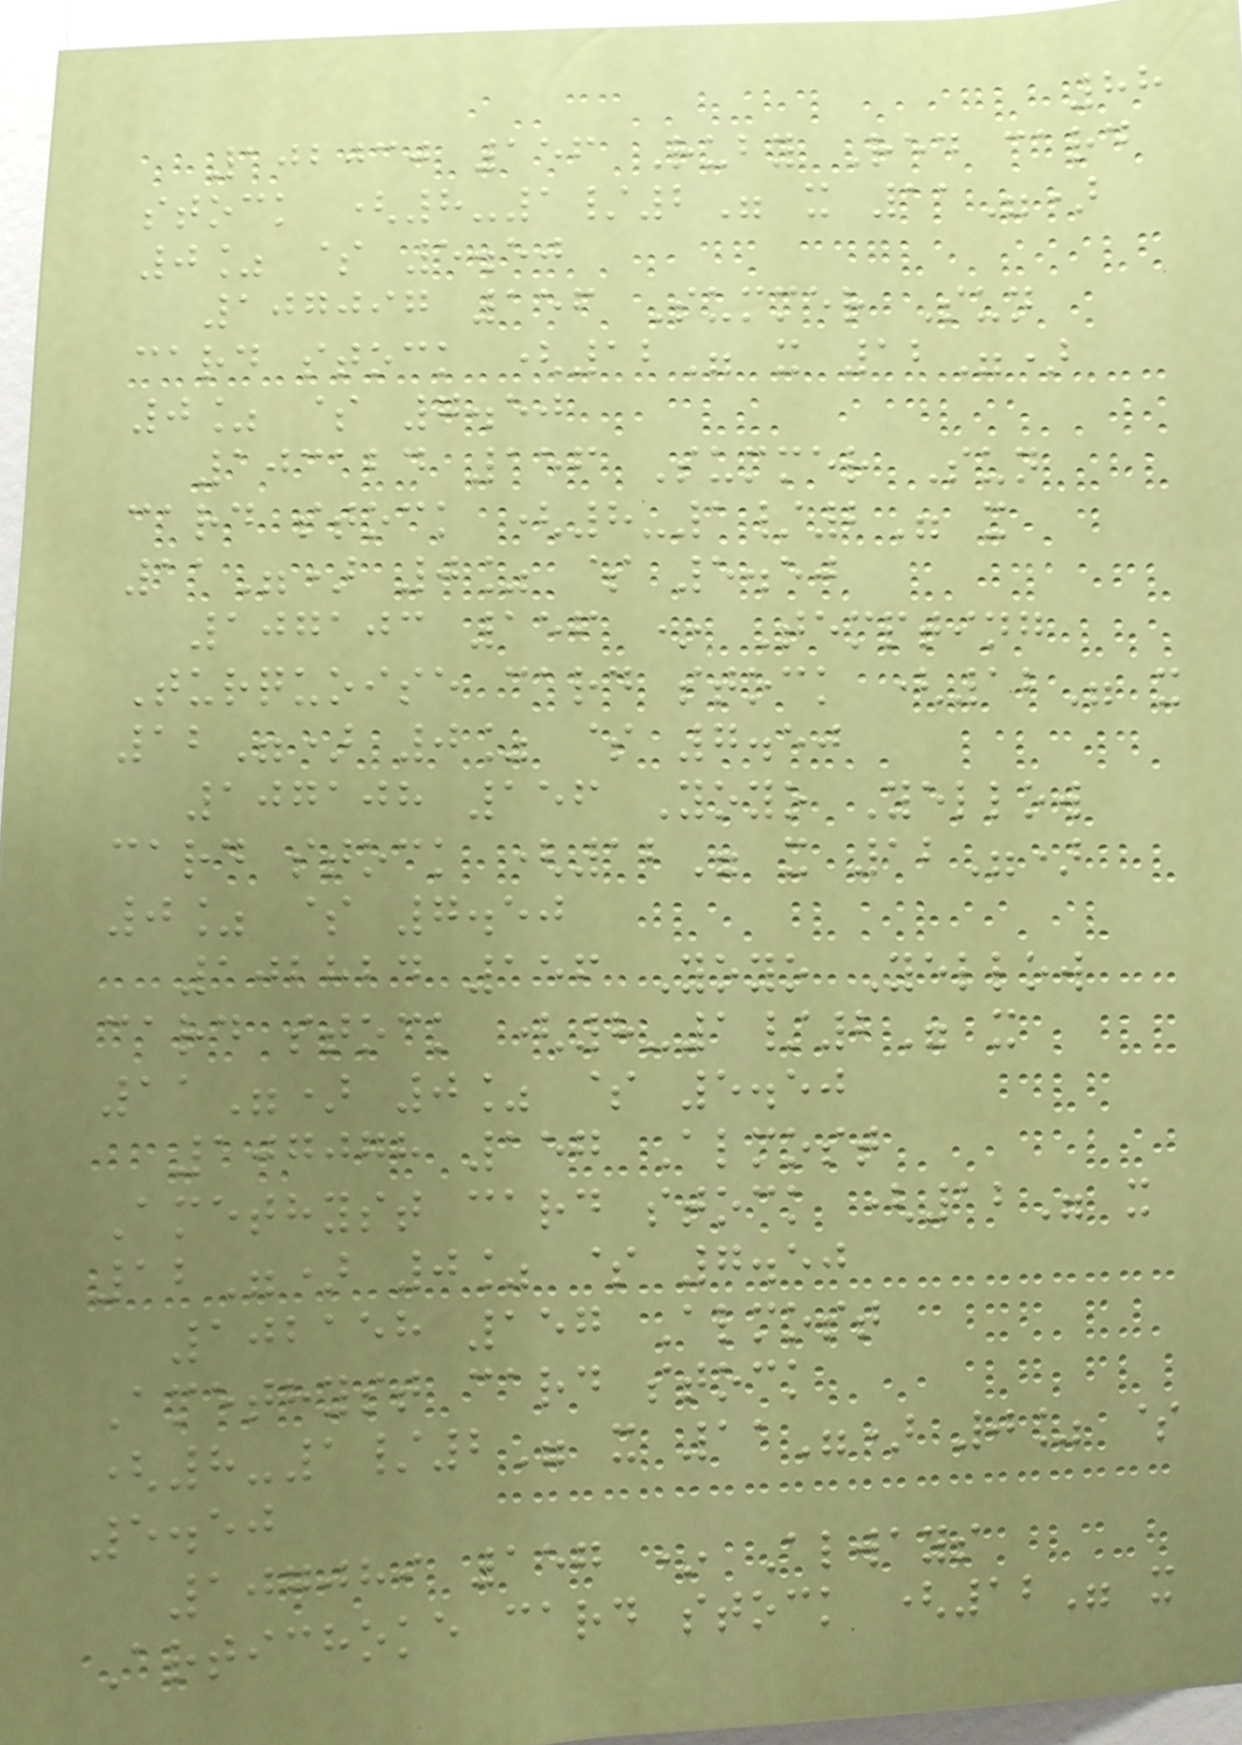88
102030 156 Ruby Red card
stock (8-1/2" x 11")
0% $ 5.50
107097 156 Summer Sun
card stock (12" x 12")
0% $ 7.50
103124 156 Summer Sun
card stock (8-1/2" x
11") 0% $ 5.50
107103 156 * Tempting
Turquoise card stock (12" x
12") 0% $ 7.50
107108 156 Yoyo Yellow
card stock (12" x 12")
0% $ 7.50
102824 156 Yoyo Yellow
card stock (8-1/2" x
11") 0% $ 5.50
107078 157 Almost
Amethyst card stock (12" x
12") 0% $ 7.50
102158 157 Almost
Amethyst card stock
(8-1/2" x 11") 0% $
5.50
107089 157 * Always
Artichoke card stock (12" x
